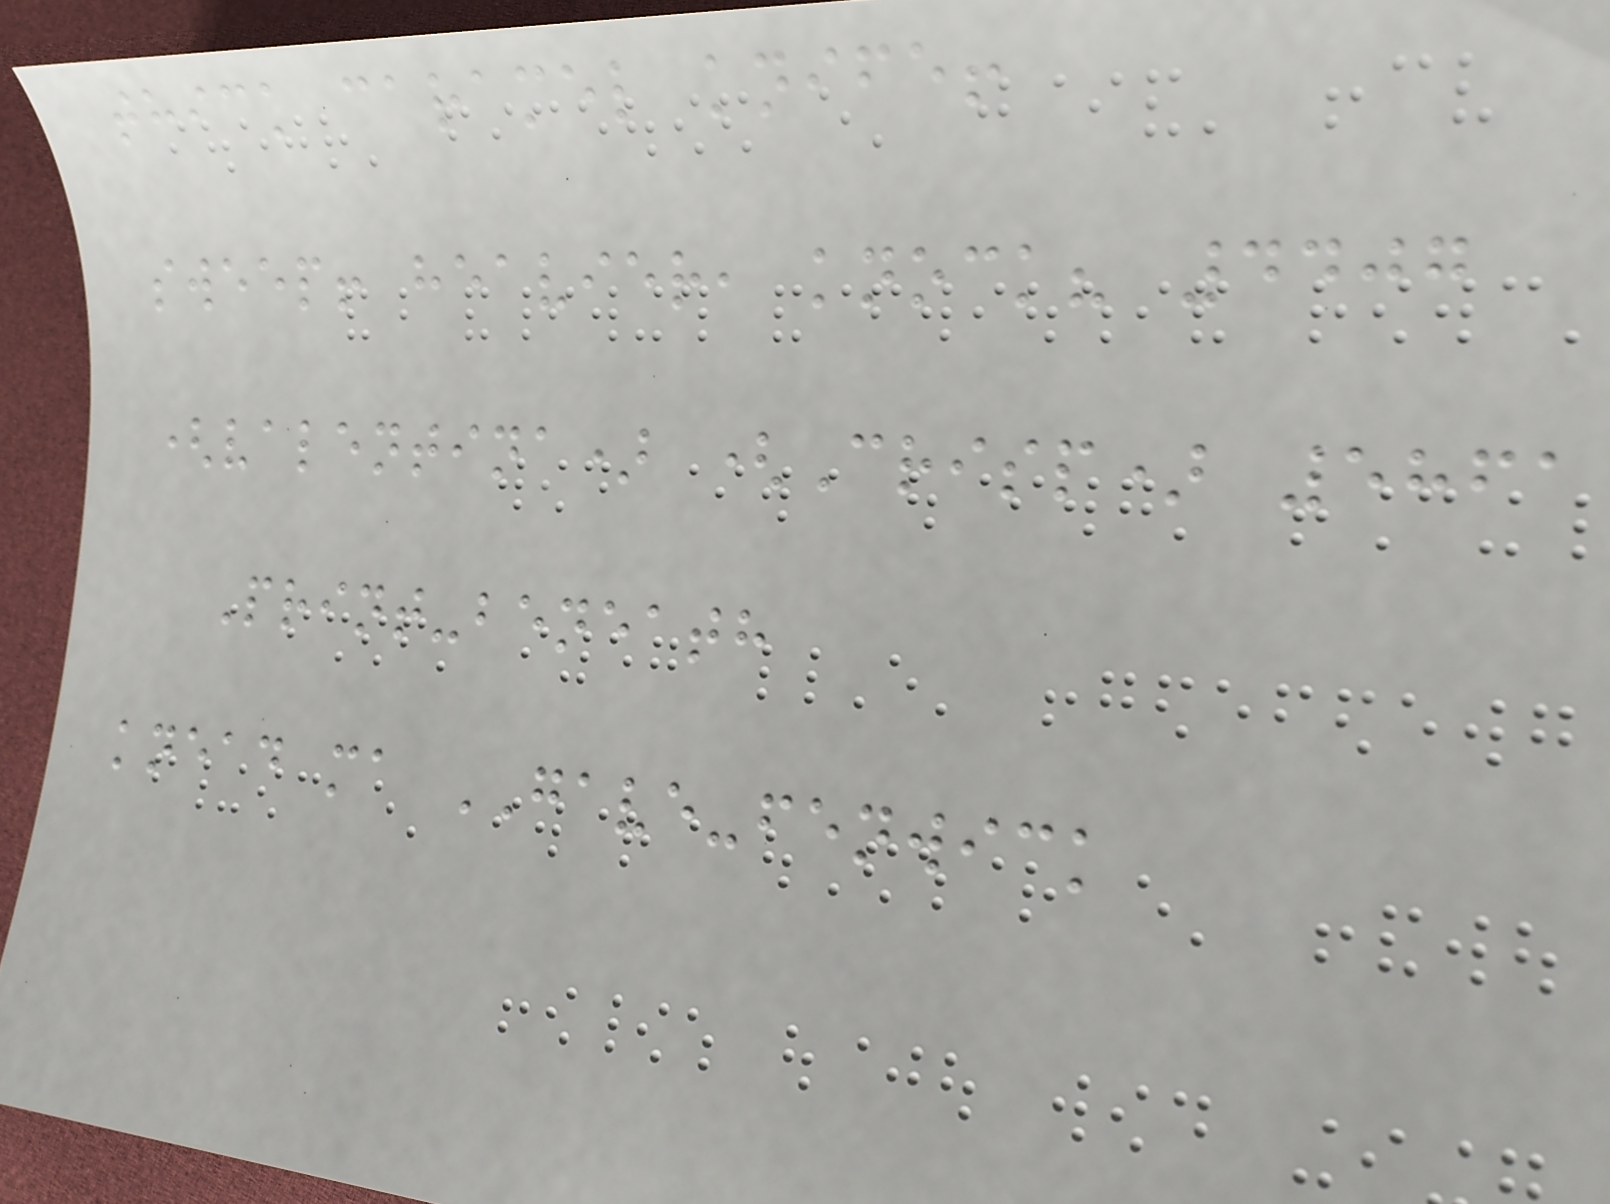thick caramel knife!
sweep! heavier, knock? 4407
(valentina) (Crisp) 5861
Print-beneath
knead ma GAVE-fenwick
